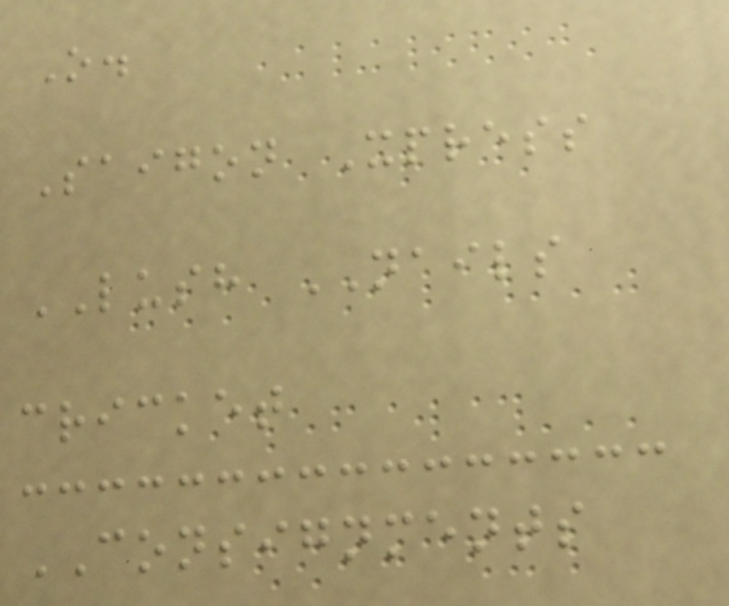O.
Saigon Xpress
LUSH NAILS
cricket
CONSIGNMENTS
